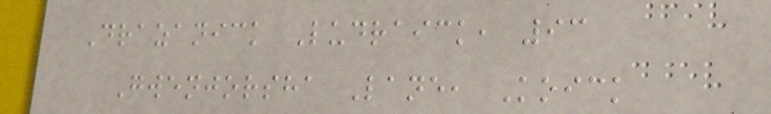Drazanick Ludraick, 93
Gwenjorsha Lane, Koick
